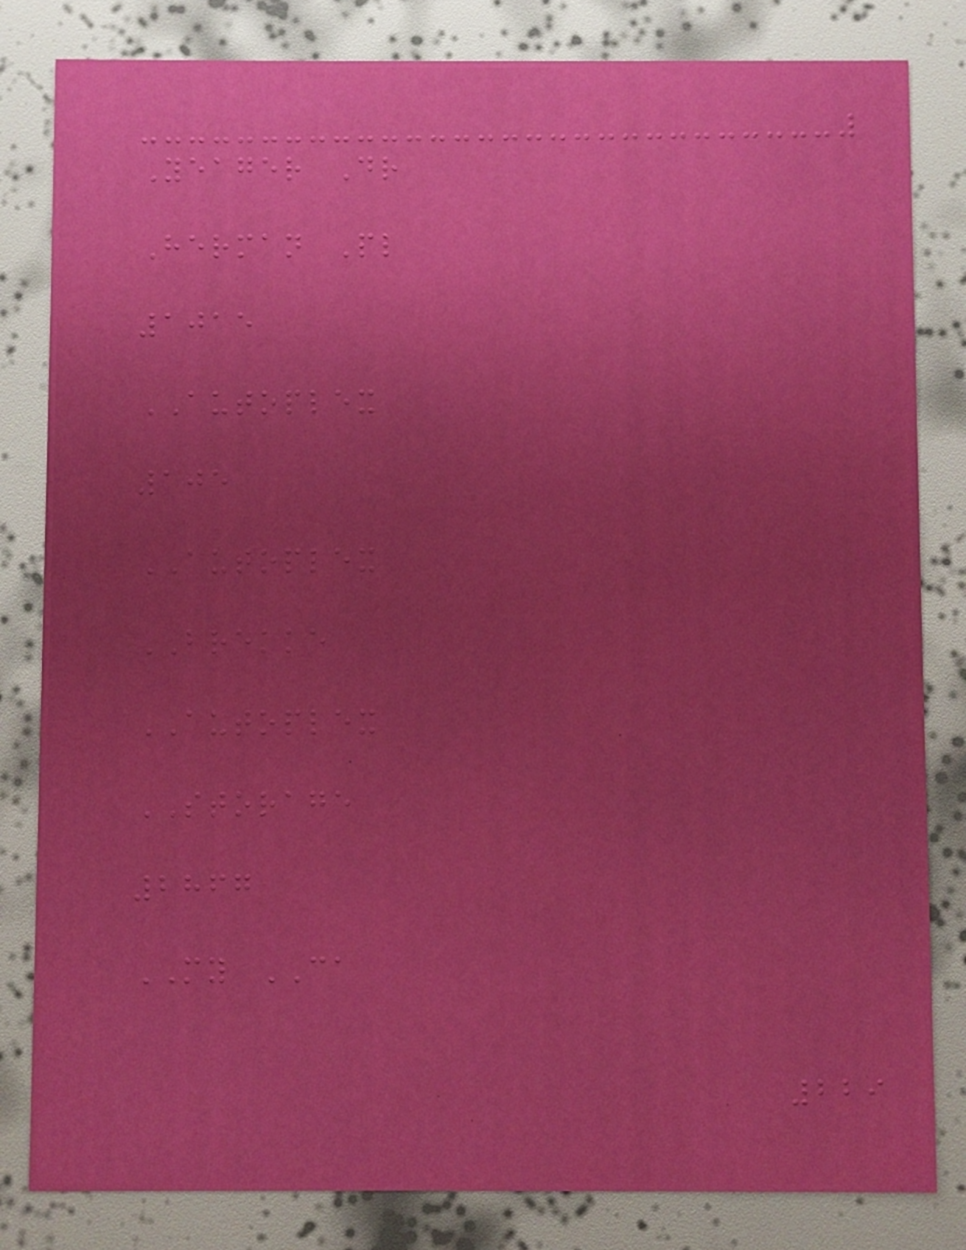Yeager Dr
Herman Pl
1015
AUTOPLEX
105
AUTOPLEX
BREKKE
AUTOPLEX
STORAGE
2867
MY CA
229
